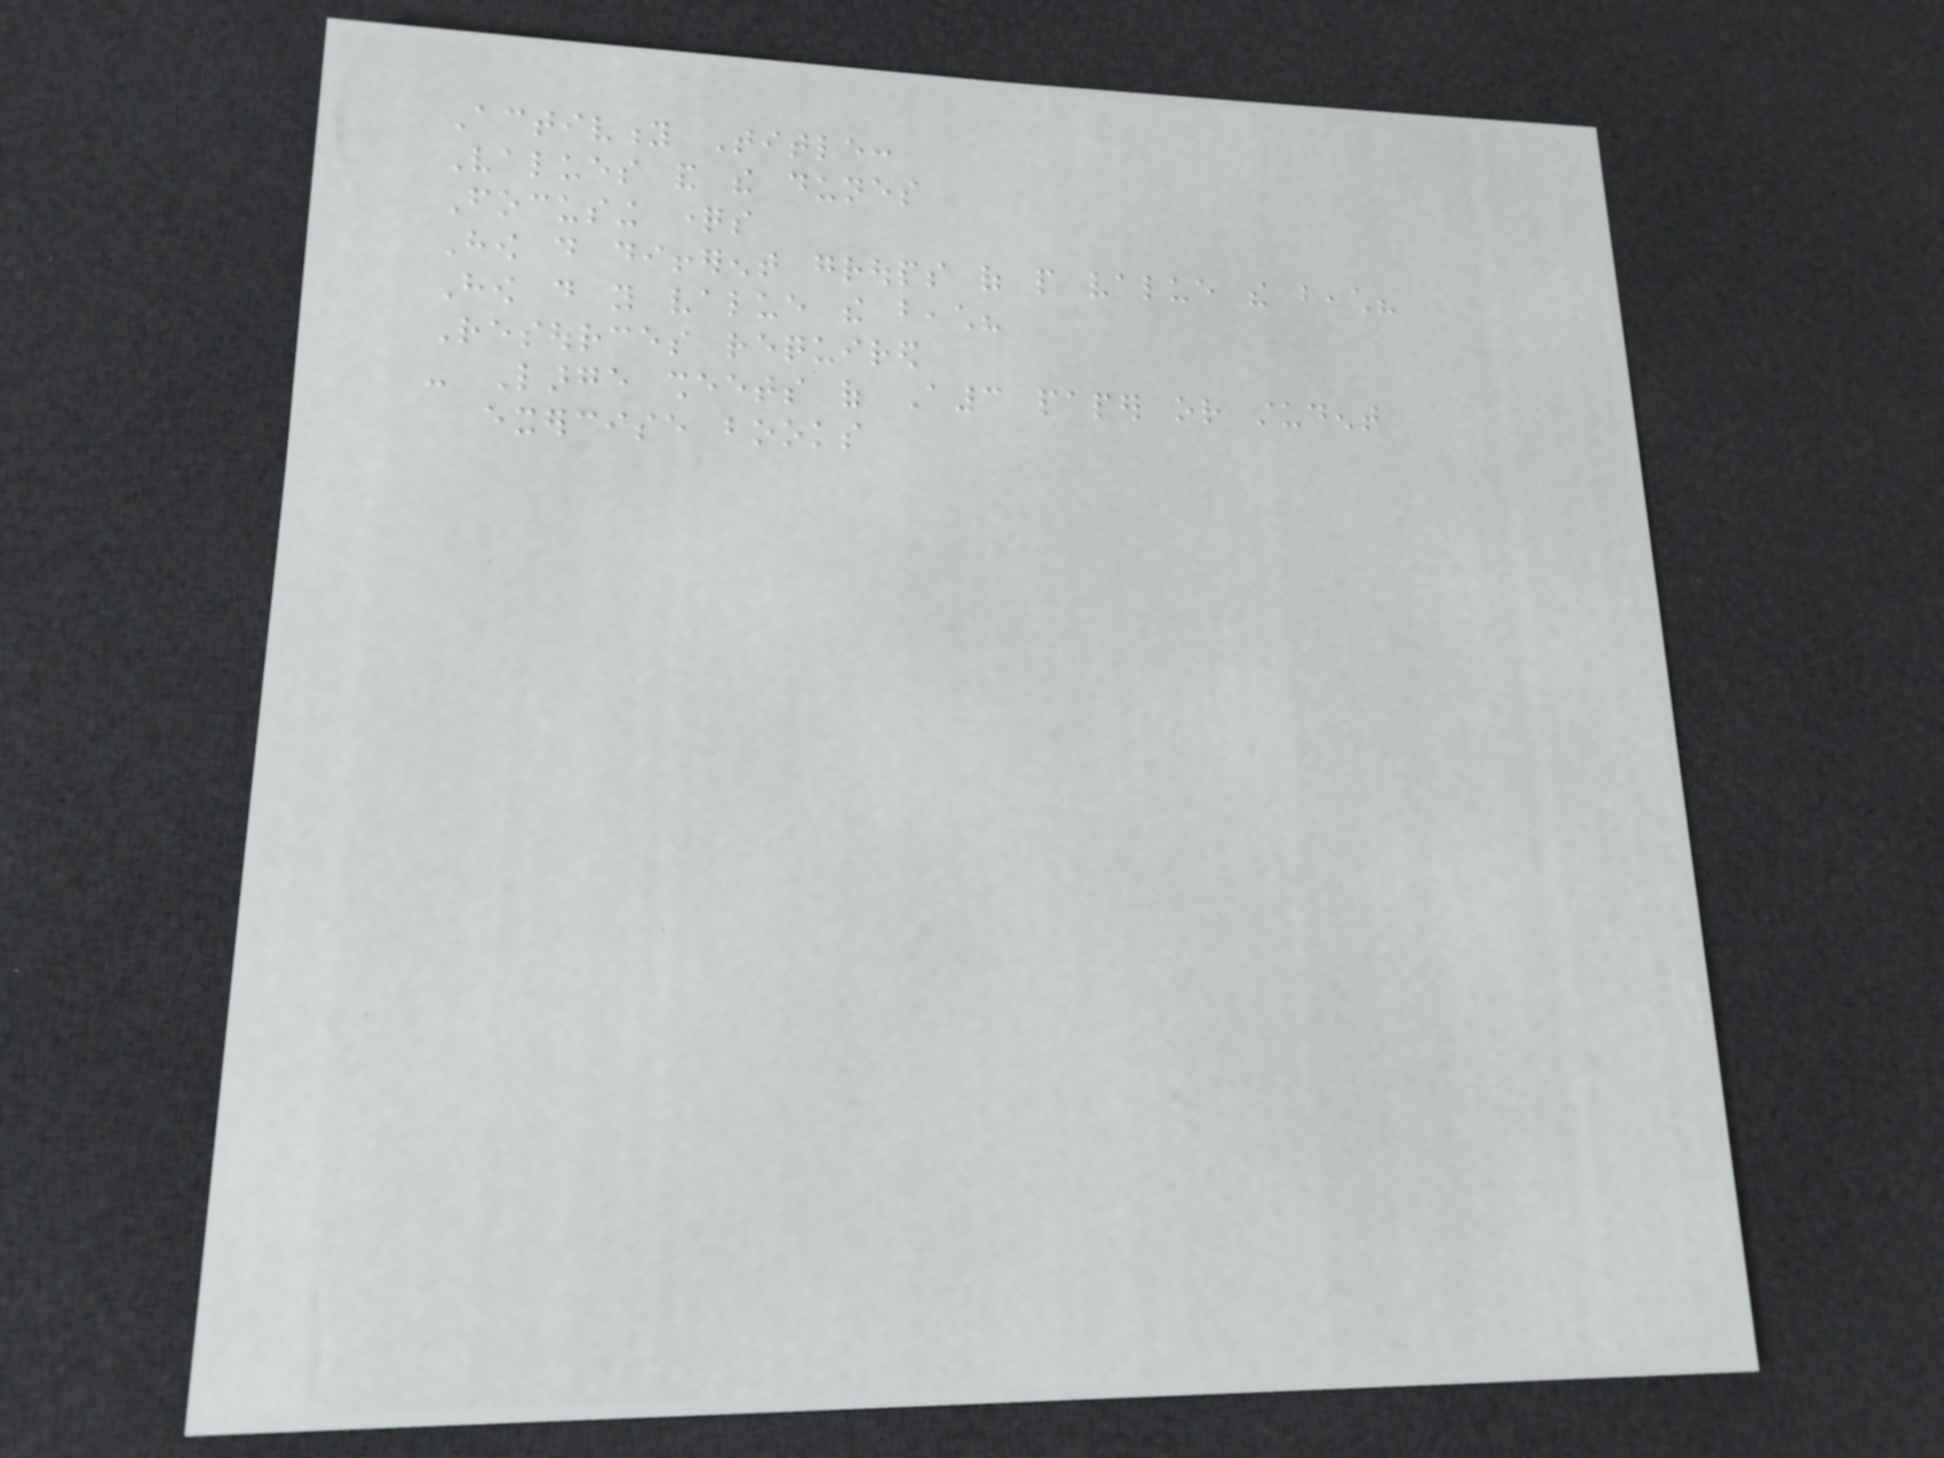Activity Title:
Values and the dunes
Focusing questions
How do different groups of people value the beach?
How do you value the beach?
Resources required
- Large sheets of A3 paper or student
exercise books
